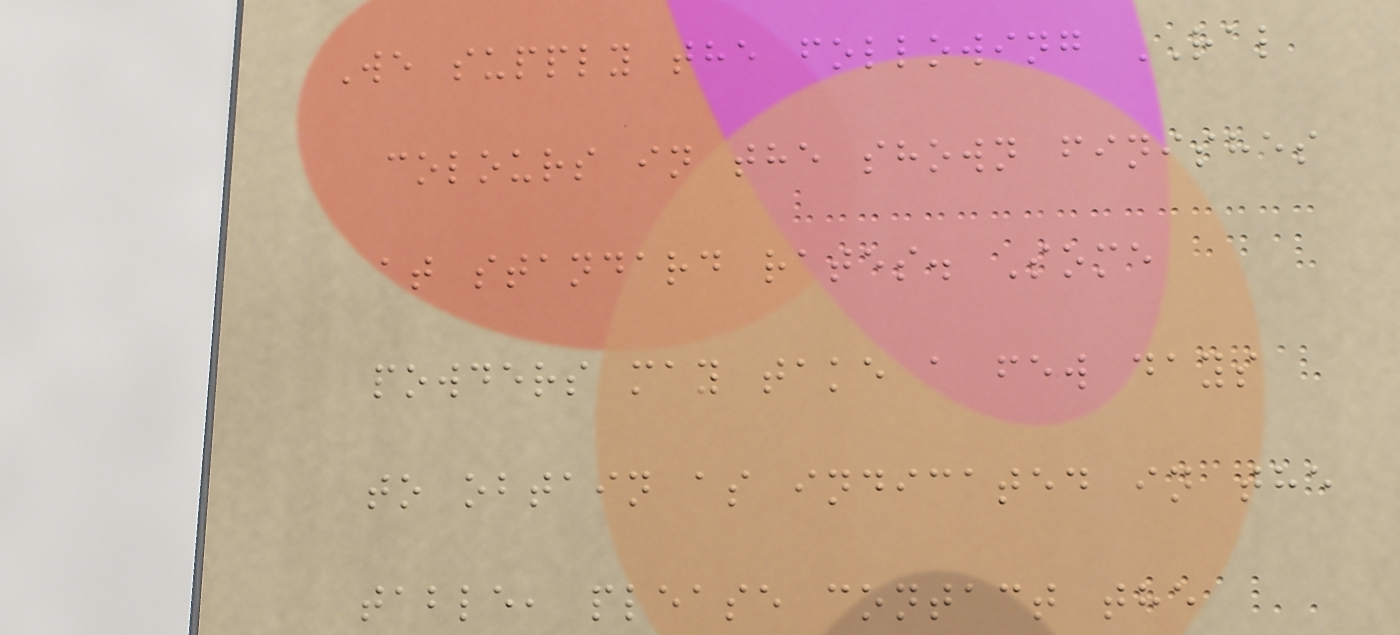We supply the following RAL
colours in the shown finishes
at standard rates. Some
powders may take a few days
to obtain as indicated in the
table, please contact the
